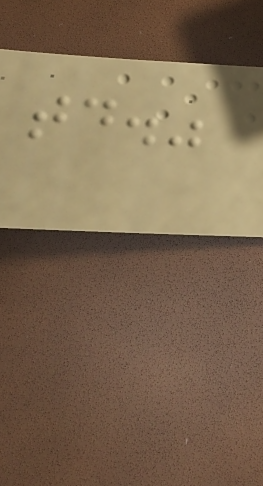today."
